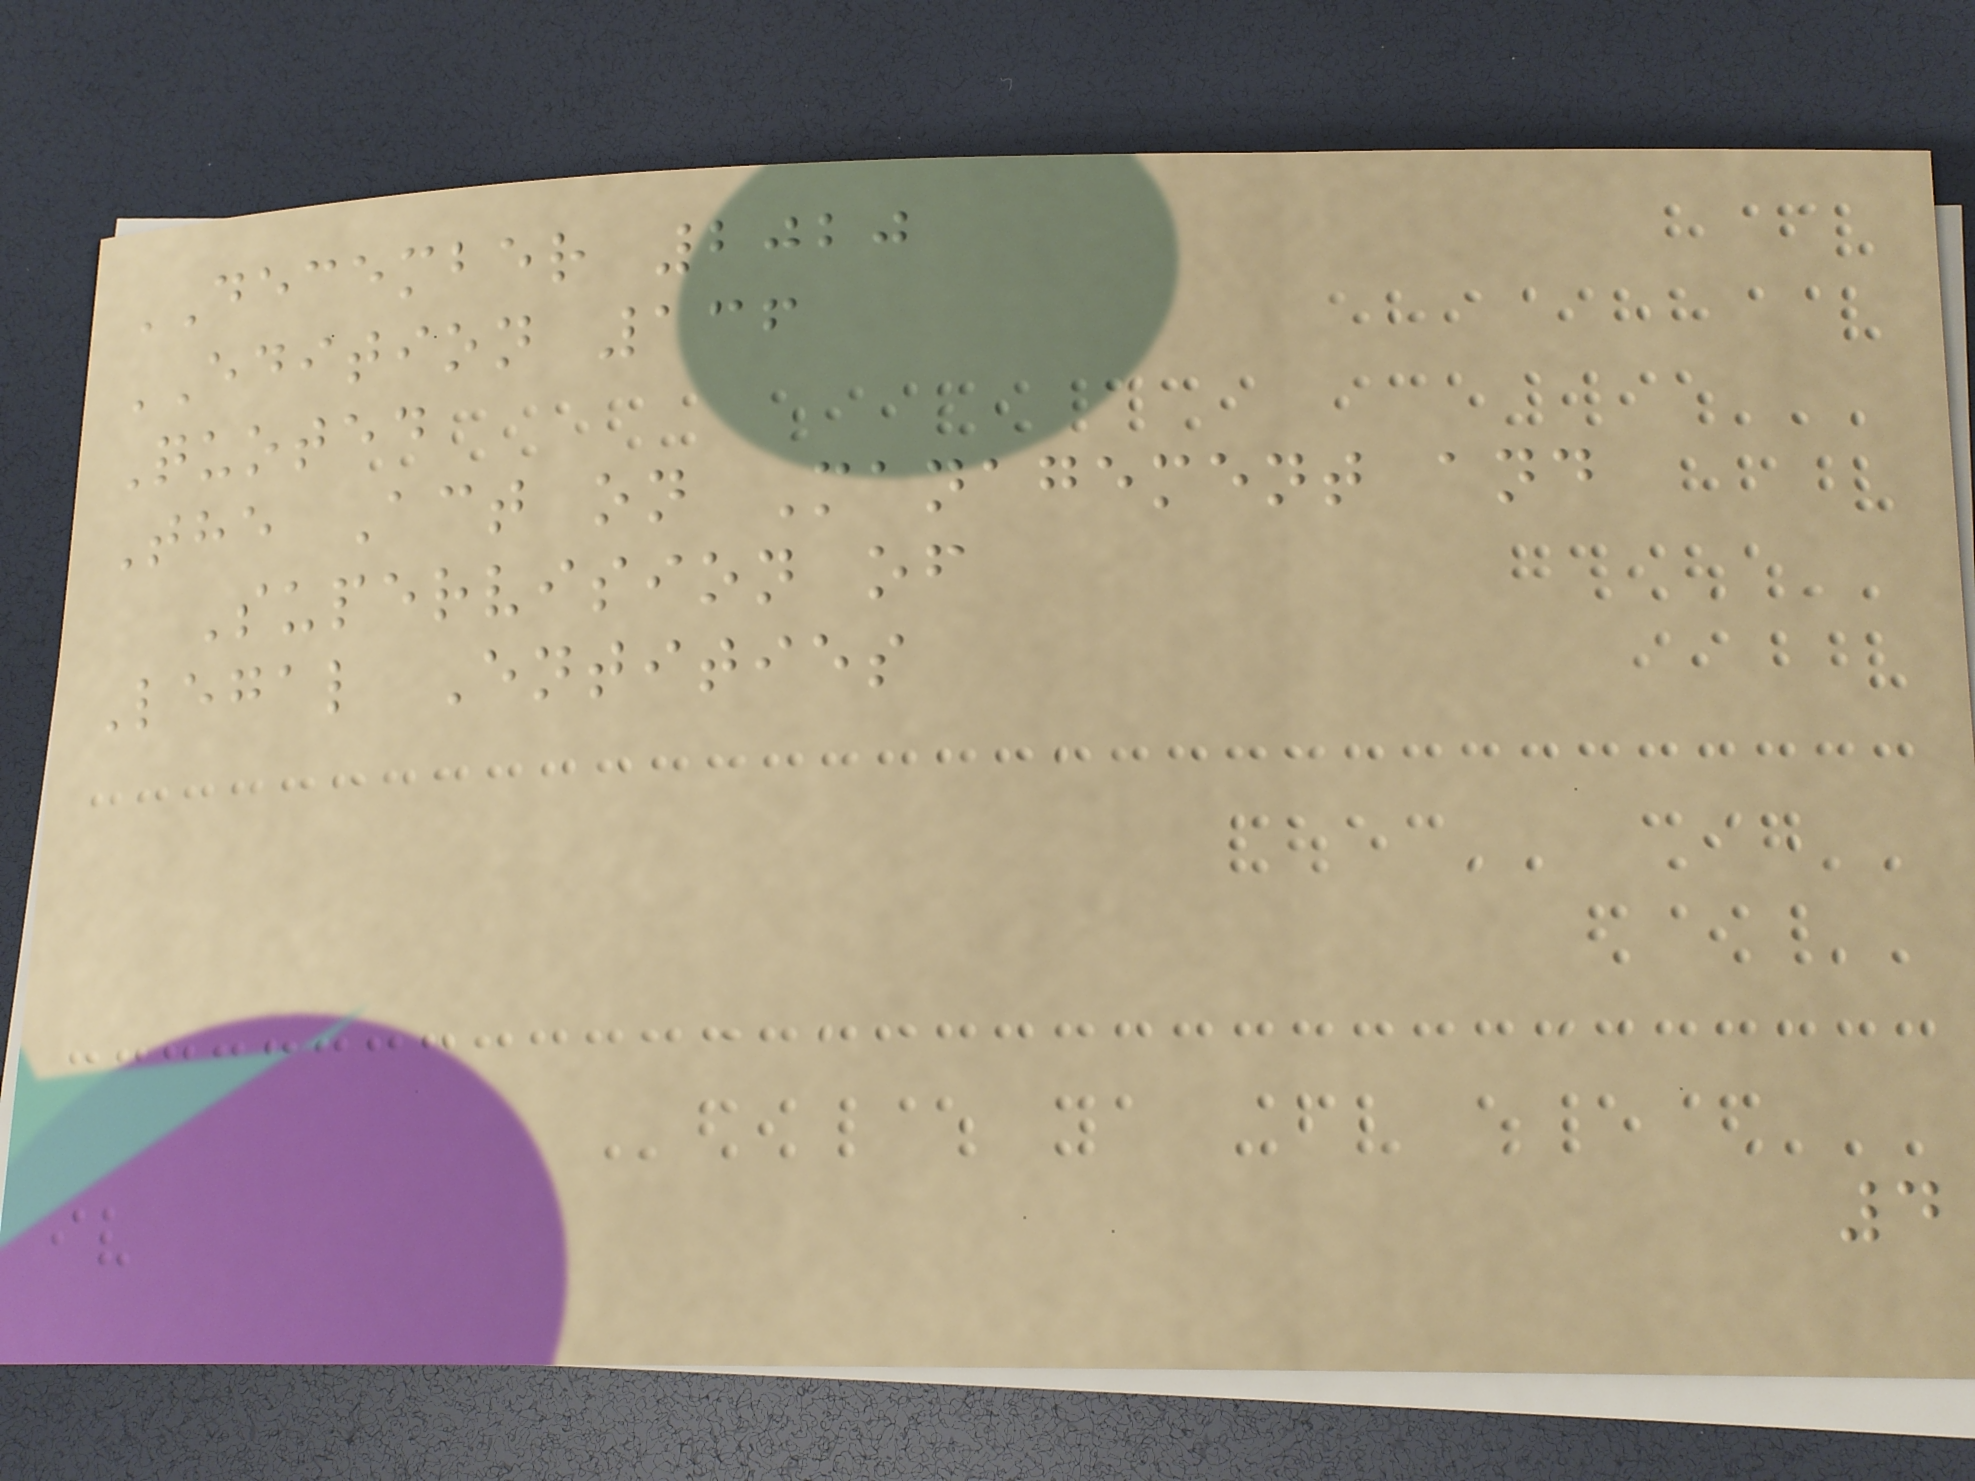DECEMBER 2020
EDITION 136
Quoted
The Act on Management and
Supervision of
Legal Entities
4
